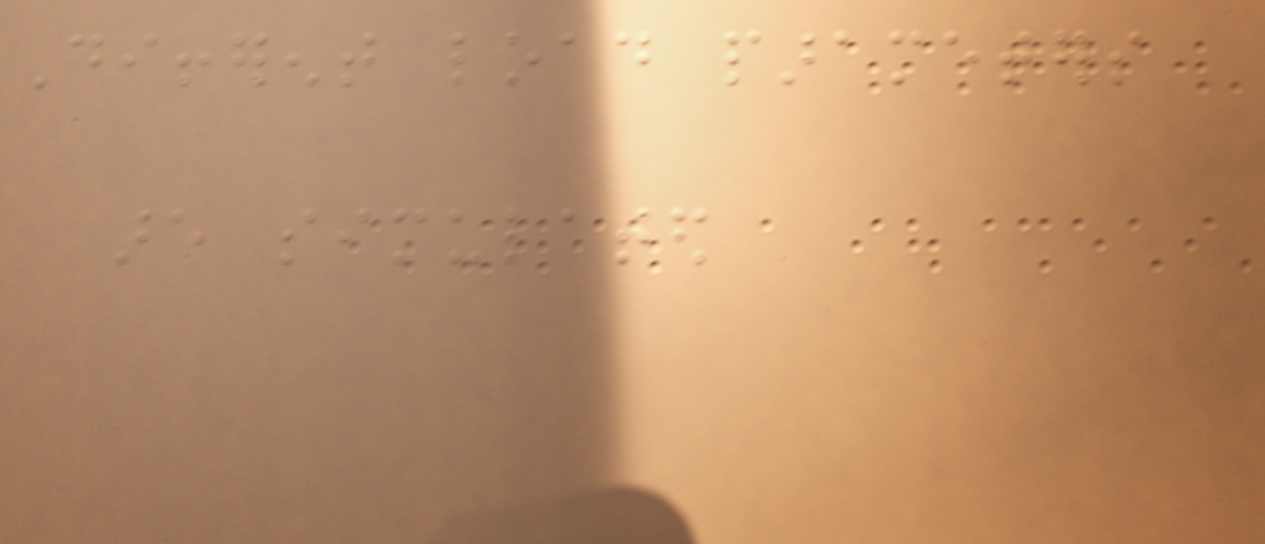Different load parameters
are simulated
